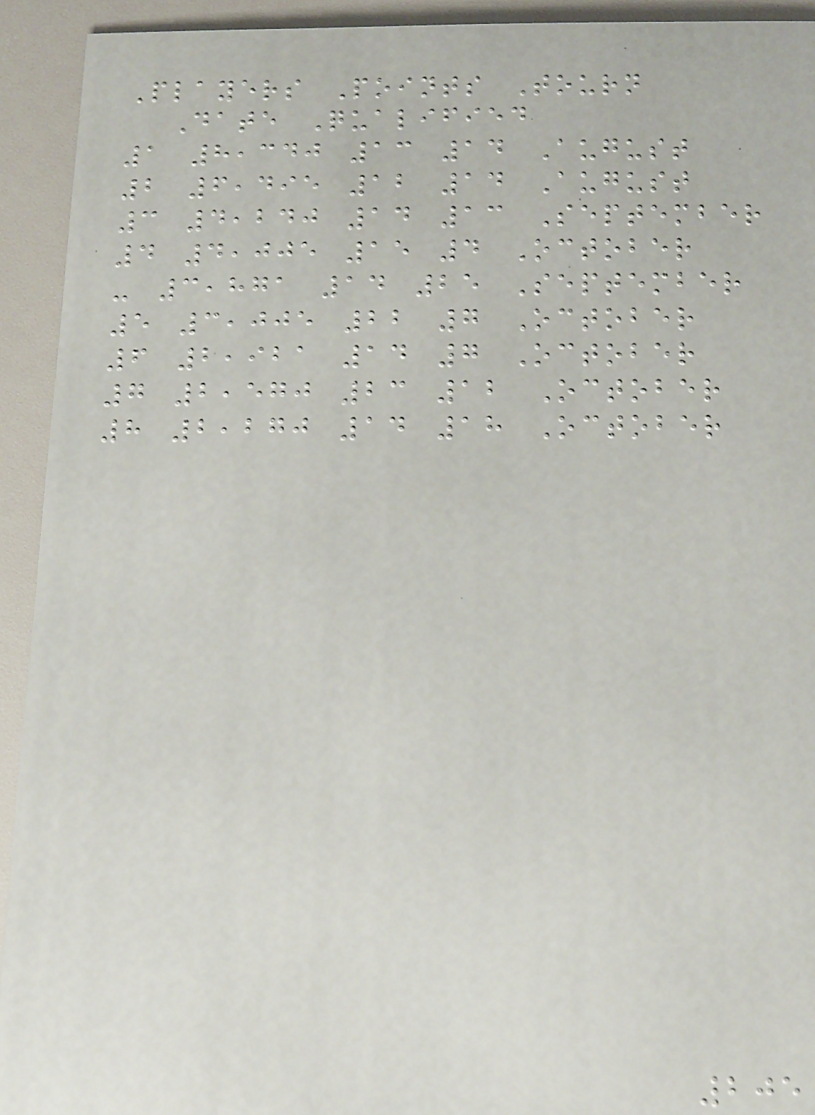Players Points Tourn
Date Qualified
1 8,340 13 14 August
2 6,495 12 14 August
3 4,240 14 13 September
4 4,005 15 4 October
- 3,871 14 25 September
5 3,005 22 7 October
6 2,921 14 7 October
7 2,570 23 12 October
8 2,270 14 18 October
205
